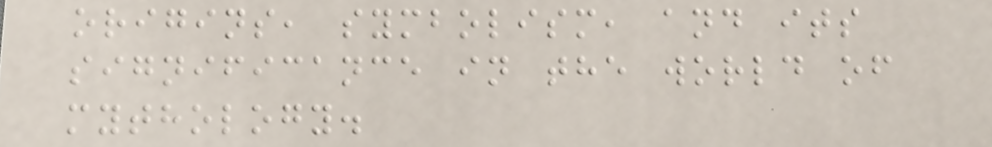origins, symbolism, and its
significance in the world of
mythology.
